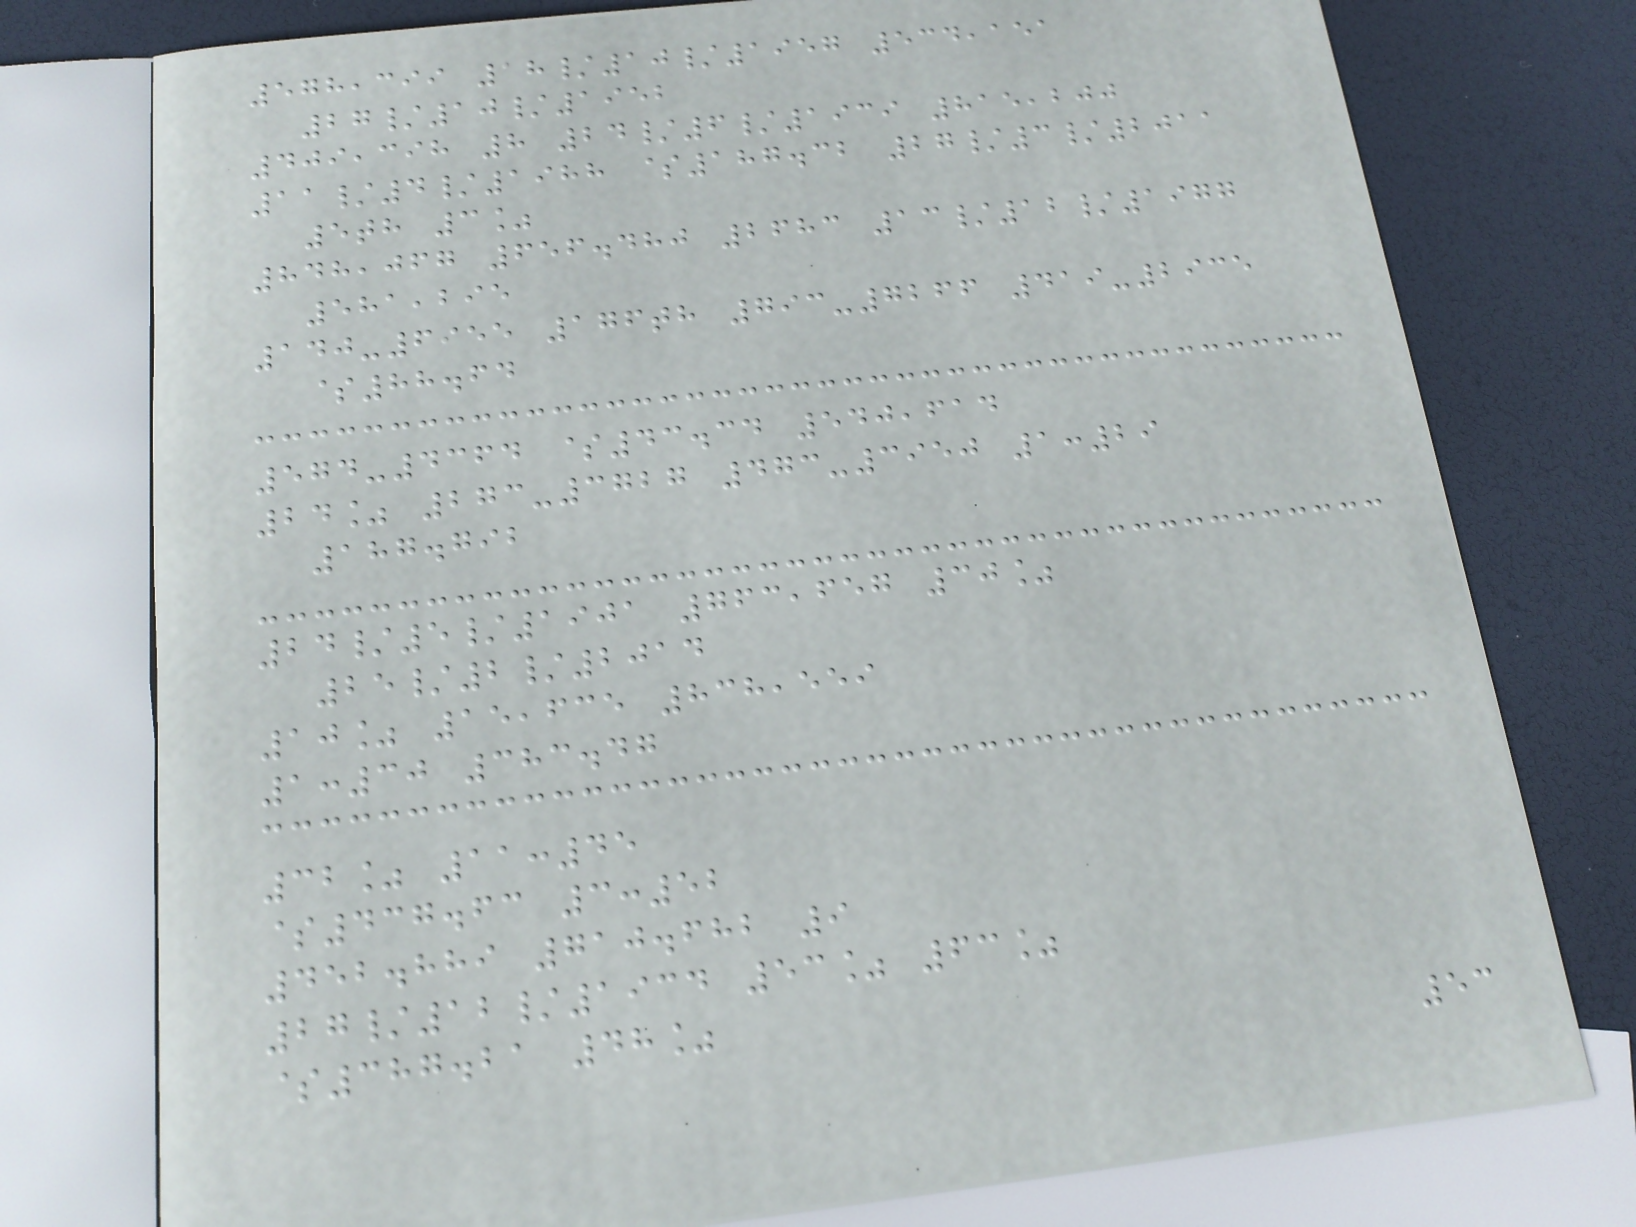578,399 18/10/1957 534,151
27/10/1952
409,398 8 24/6/1939 815,200
11/4/1988 $187.32 27/3/2011
5th 3%
848,067 656.480 2683 13/12/1977
581,295
140-6955 176th 793-7266 419-2935
$88.64
574-4364 $43.34 540,614
24% 273-3727 473-3950 1:29
187.792
24/5/1901 763,657 30%
25/2/2014
10% 15,635 838,559
1:30 383.47
32% 11:45
$437.63 3:52
452.889 710.682 9
27/12/1934 53% 63%
$387.21 48%
53
